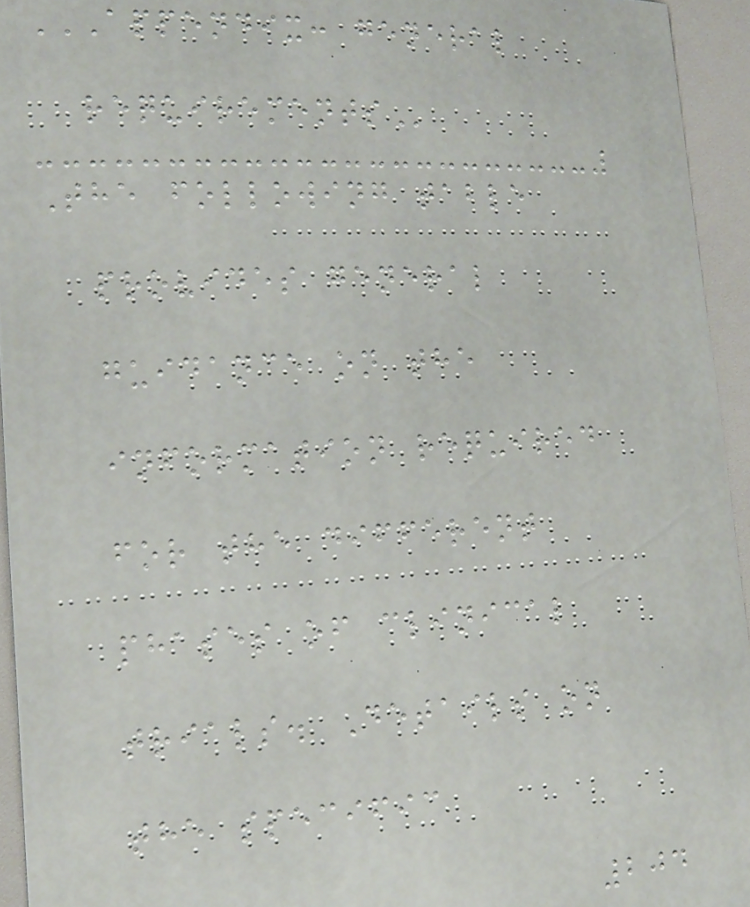APPENDIX: GENERAL
REQUIREMENTS
The following table
provides general
guidance on the
information required
for the different
phases of clinical
trials. Details on
the specific
204
